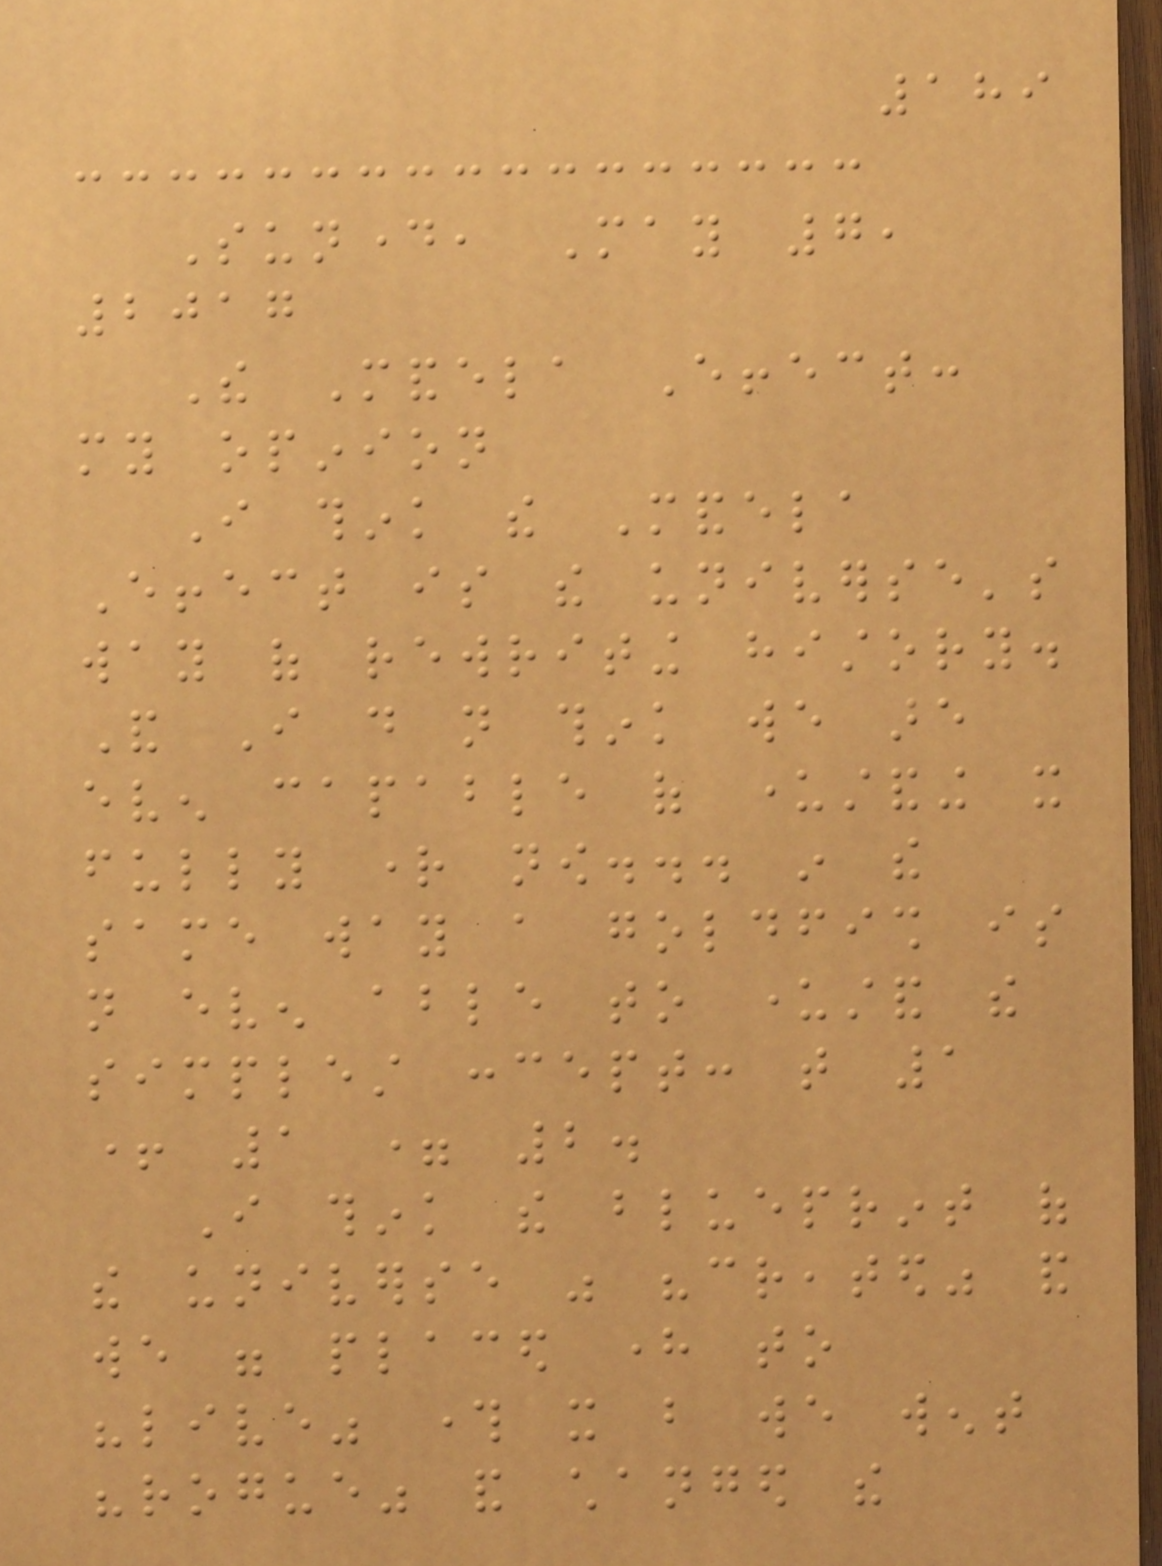189
Sunday, May 7,
2017
The Mandela Effect:
my opinion
I think the Mandela
Effect is the universe's
way of rewriting history.
And I do not think we are
even capable of understanding it
fully right now... in the
same way a goldfish is
not even able to understand the
simplest concept: that 1
+ 1 = 2.
I think the blueprint of
the universe was "created" and
we were placed here to
"live" through it but we went
"rogue" and changed the
